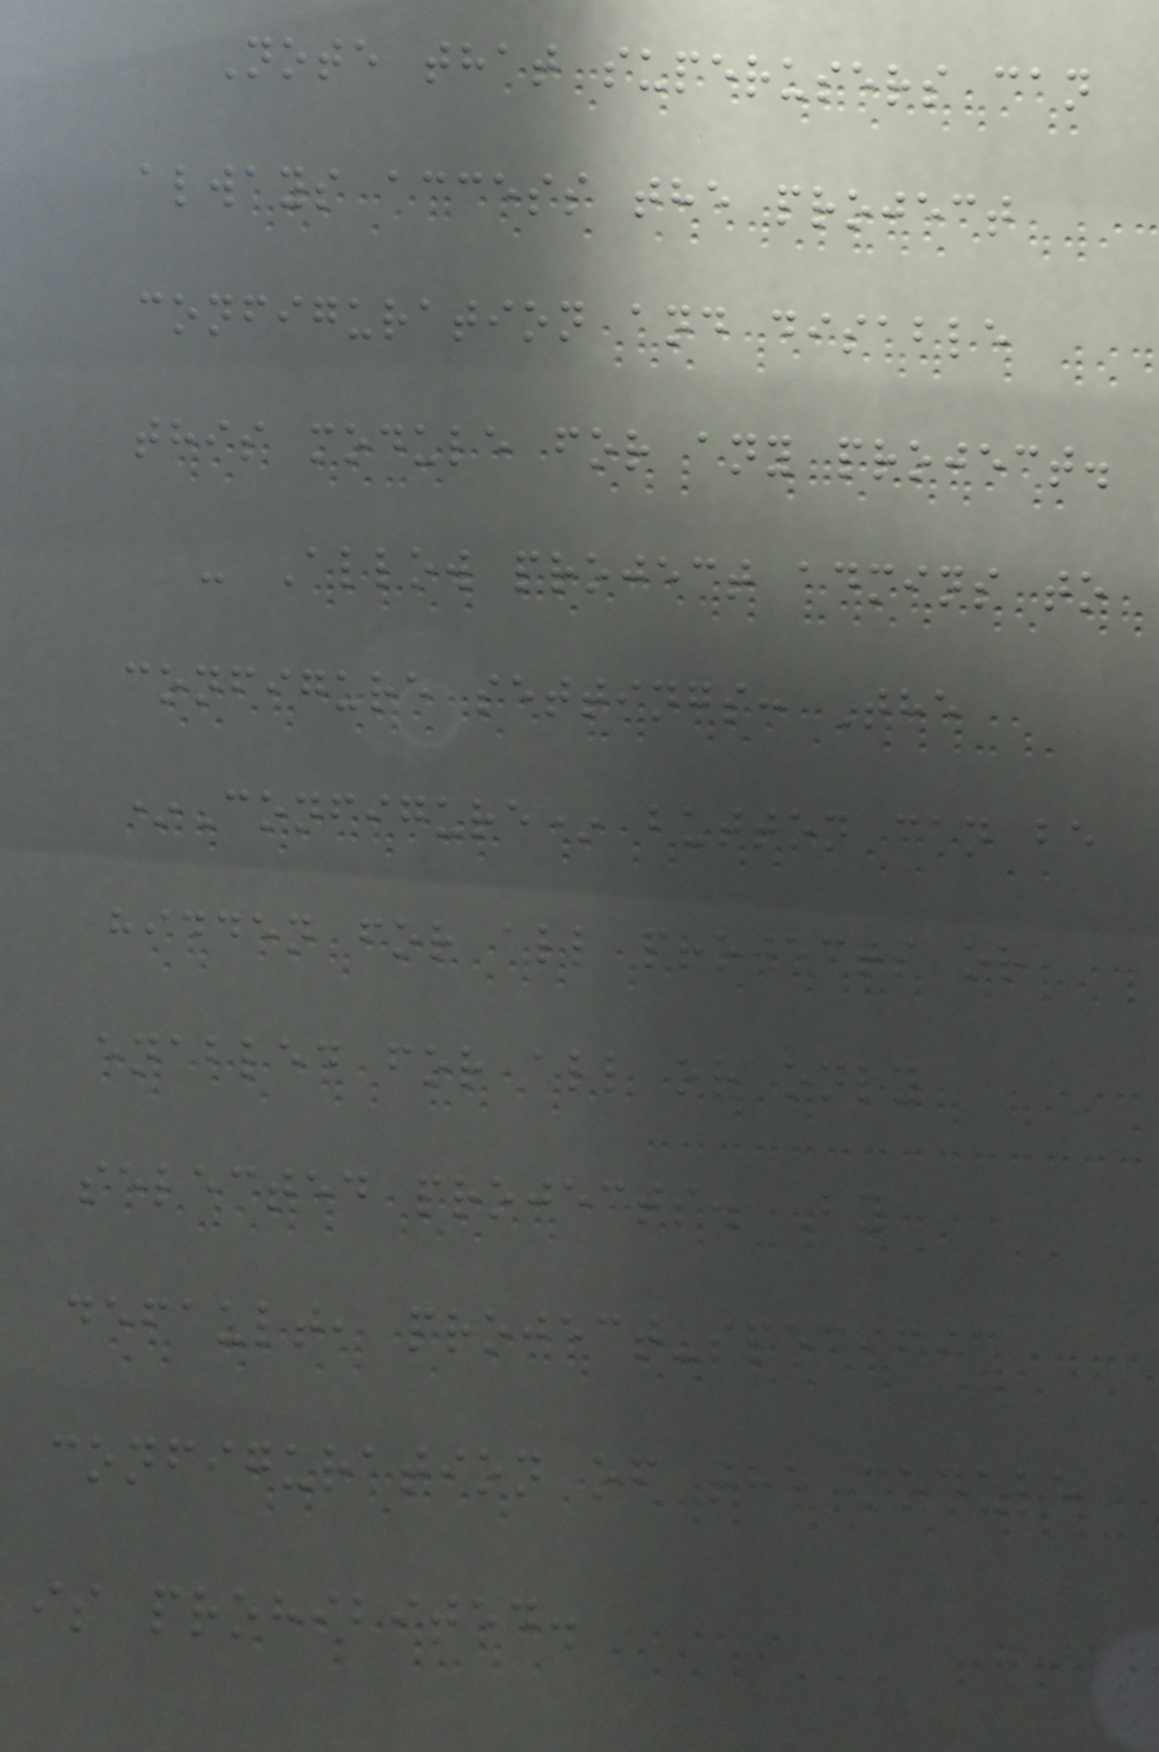Note that superusers can
always access the project
configuration and disable
this module for any project.
- Allow project admins to
configure settings: The
*Configure* button can be
hidden for all projects or
enabled for all or only
selected projects. By
default, project-specific
configuration of the module
is prohibited.
